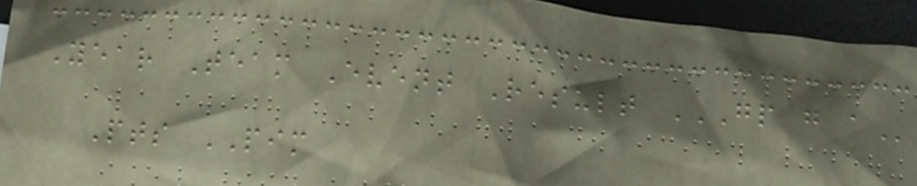Year Team Event Result GP G A
Pts PIM
